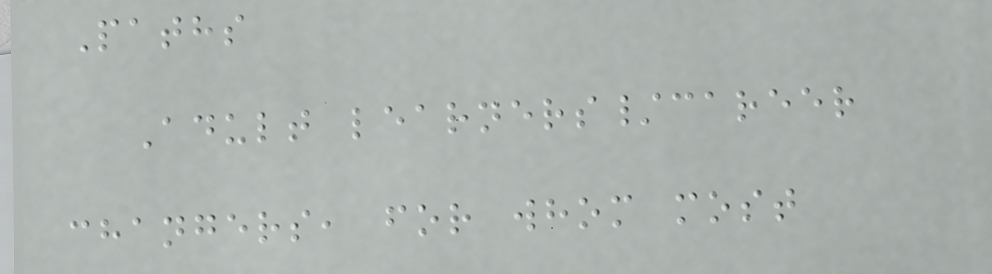Paths
Adult learners/career
changers, for whom most
